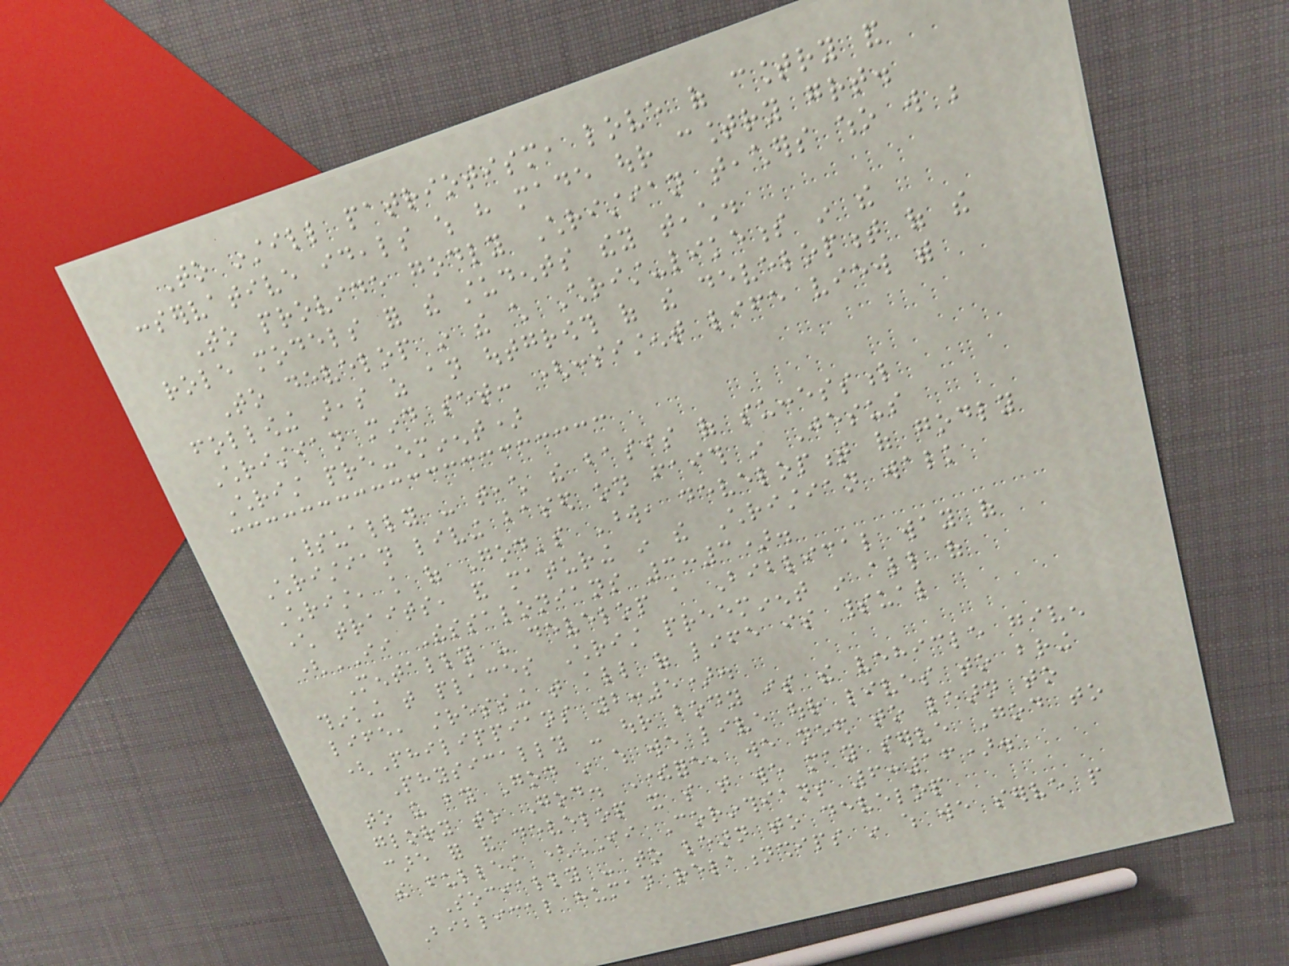To instill patriotism, love of country and
conservative ideals which have made our country great.
To provide godly Christian teachers who will be
role models for the students they teach.
To develop in the child Christ-likeness in the
following areas as an outgrowth of the development of the
Christian mind set: (consistent life view with
Christ pre-eminent)
Spiritually - teach the basis of successful
Christian living based on faith in Jesus
Christ, knowledge of God's Word, development of godly
character traits, and maturing in the Christian walk
(II Thessalonians 3:3).
Mentally - develop a Biblical way of
thinking that places Christ preeminent in all of
life, stressing that all of life is spiritual
(Philippians 2:5).
Physically - our body is the vehicle given
to us by God in which we live our lives to bring
glory to God. Therefore, we need to learn to
care for and develop it so that we may serve God to
the fullest (II Corinthians 6:16).
Socially - to learn to develop
Biblical human relationships in which we serve people
